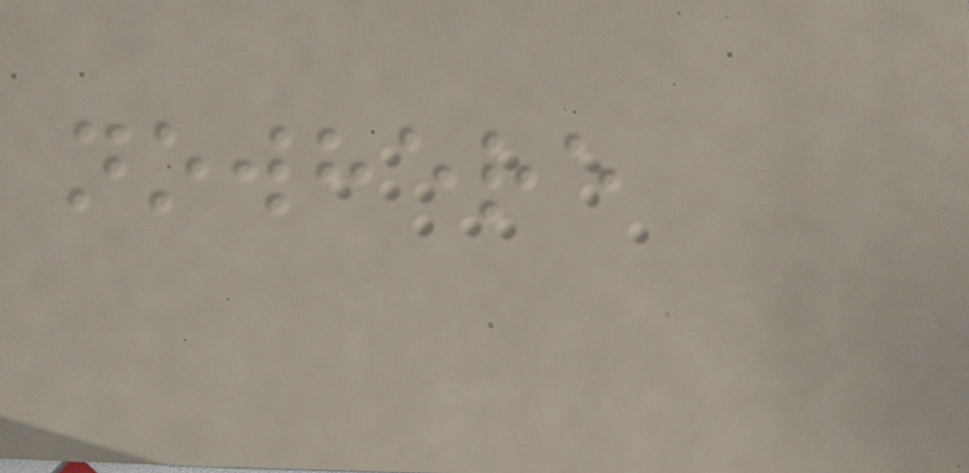nowhere
